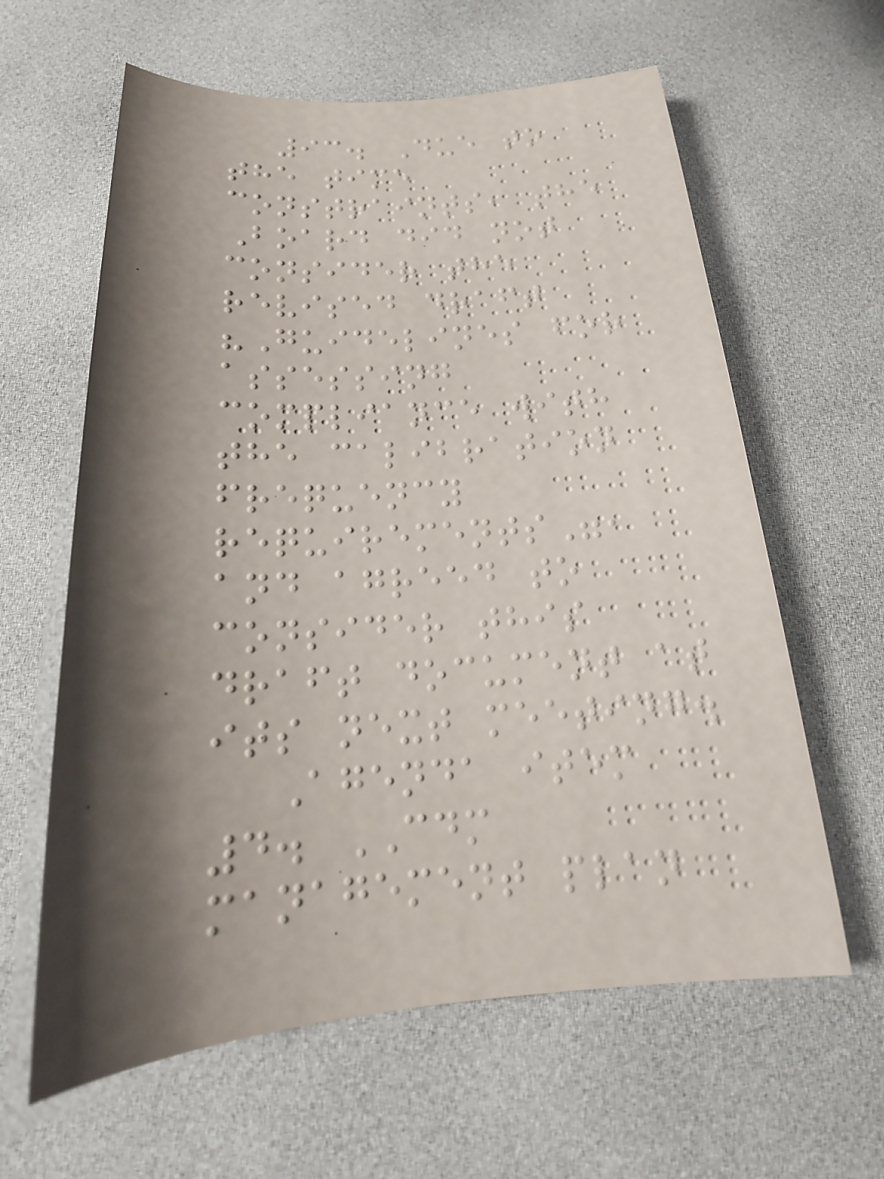93. Due to
the time
constraints, the
Board did not
consider the
revised draft
"Guidelines for
assessing
compliance with
the calibration
frequency
requirements",
and agreed to
consider this
draft document at
its next meeting.
Agenda item
4. CDM
management plan
